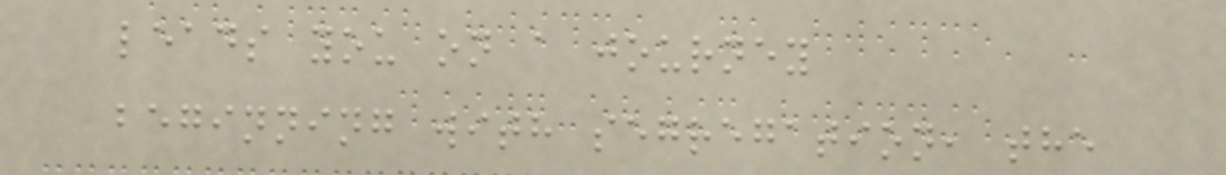leads you on a journey
beginning with segregation, the
